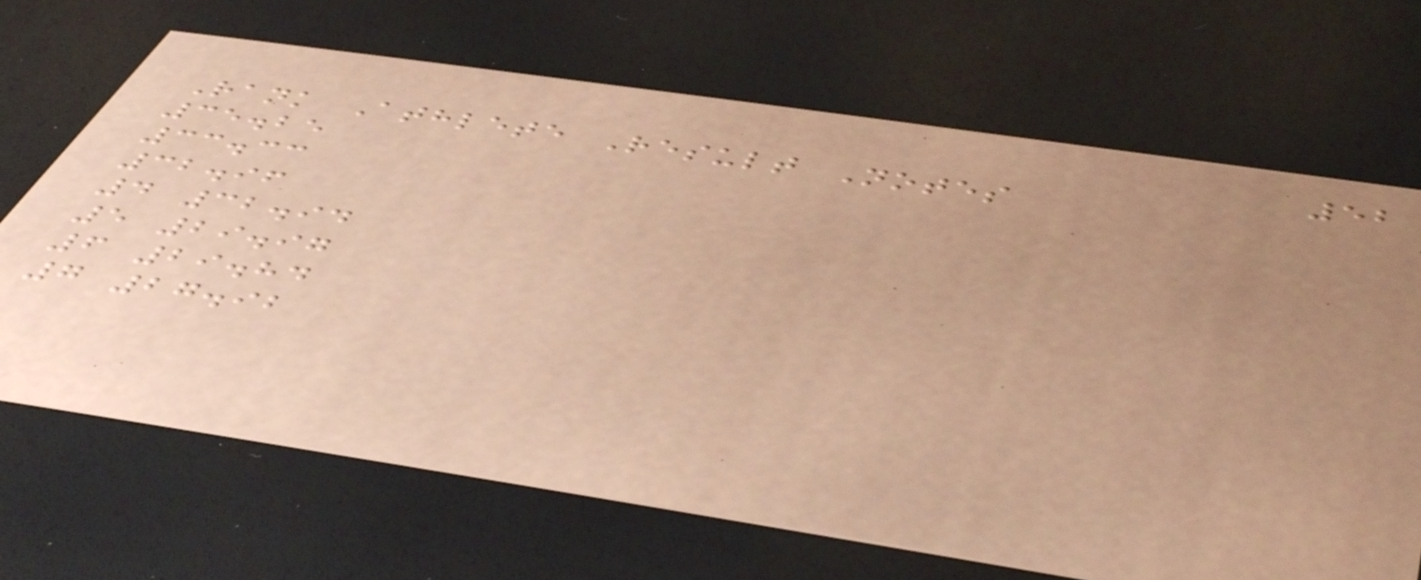52
Rank Athlete Result Notes
35.25
33.33
32.96
4 32.94
5 29.97
6 29.84
7 27.92
